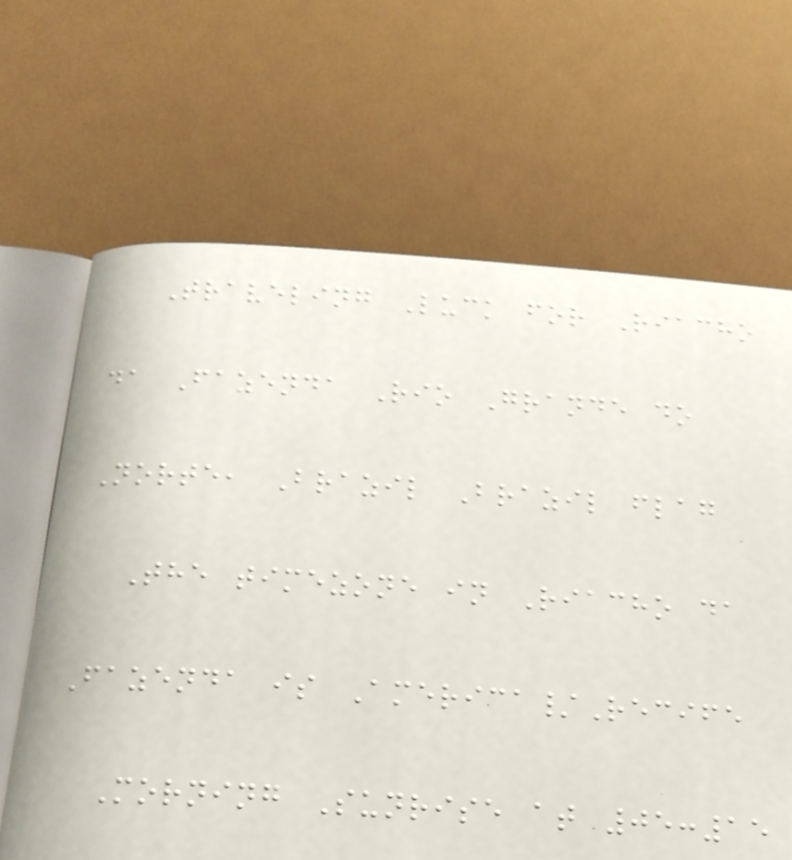Traveling Luck for Riacho
da Fazenda Rio Grande do
Norte, Brazil Brazil flag
The timezone in Riacho da
Fazenda is America/Recife
Morning Sunrise at 05:15
